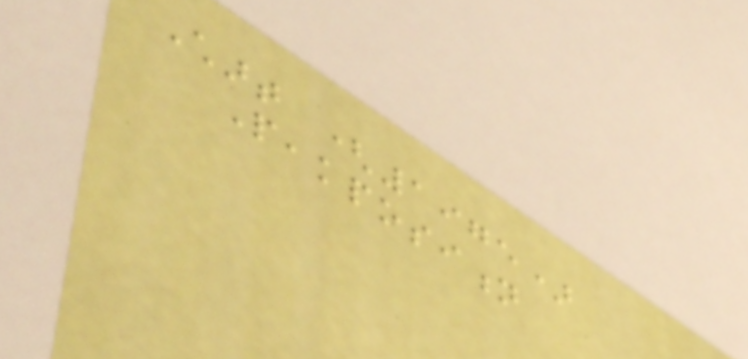Chart (1975)
Peakposition
